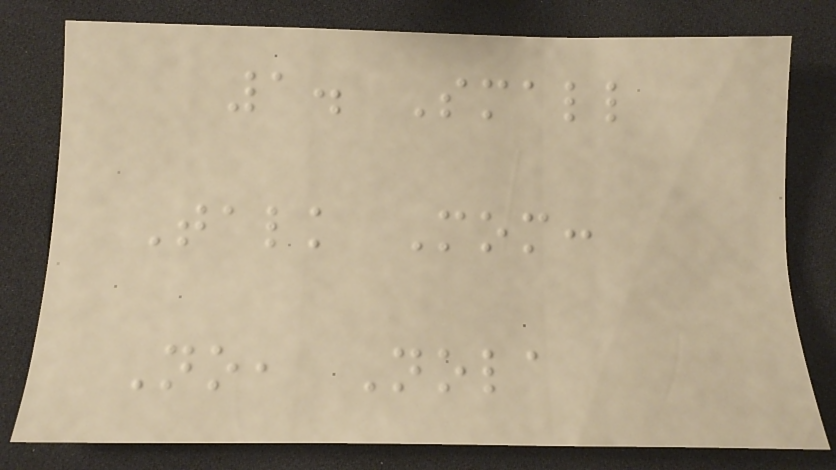1. Small
Talk Mom:
No, Nola
